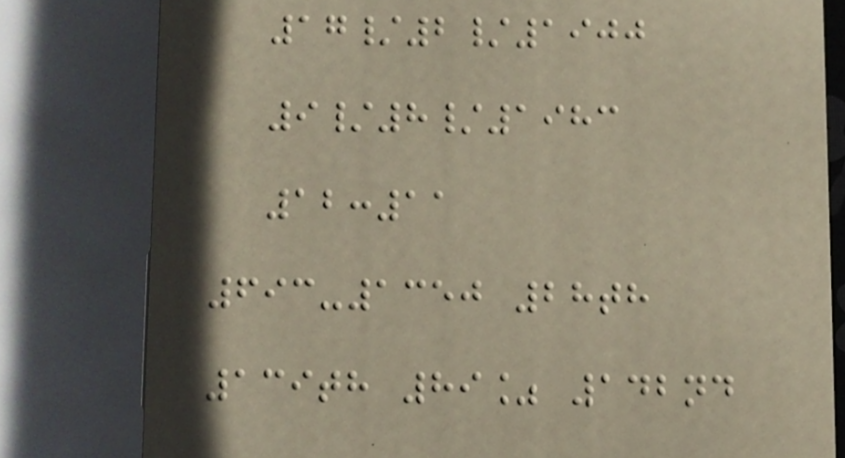17/2/1900
9/8/1983
12:11
693-1350 28th
139th 89% 142nd
